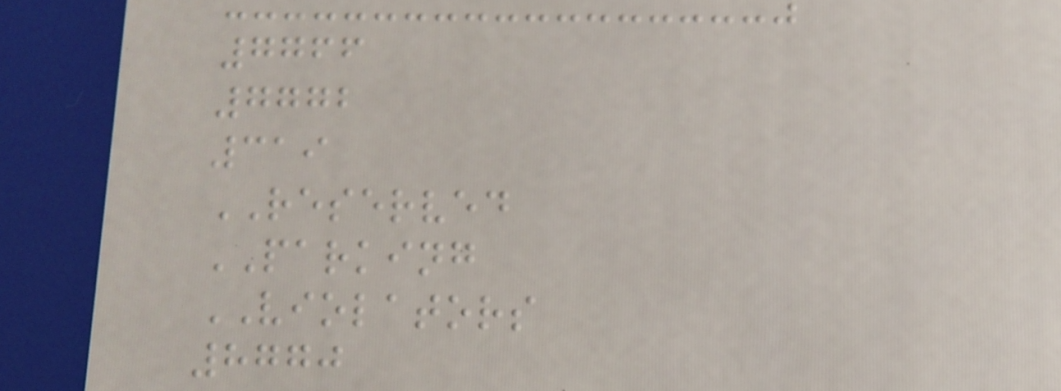7766
7772
319
RESERVED
PARKING
VIOLATORS
8770
